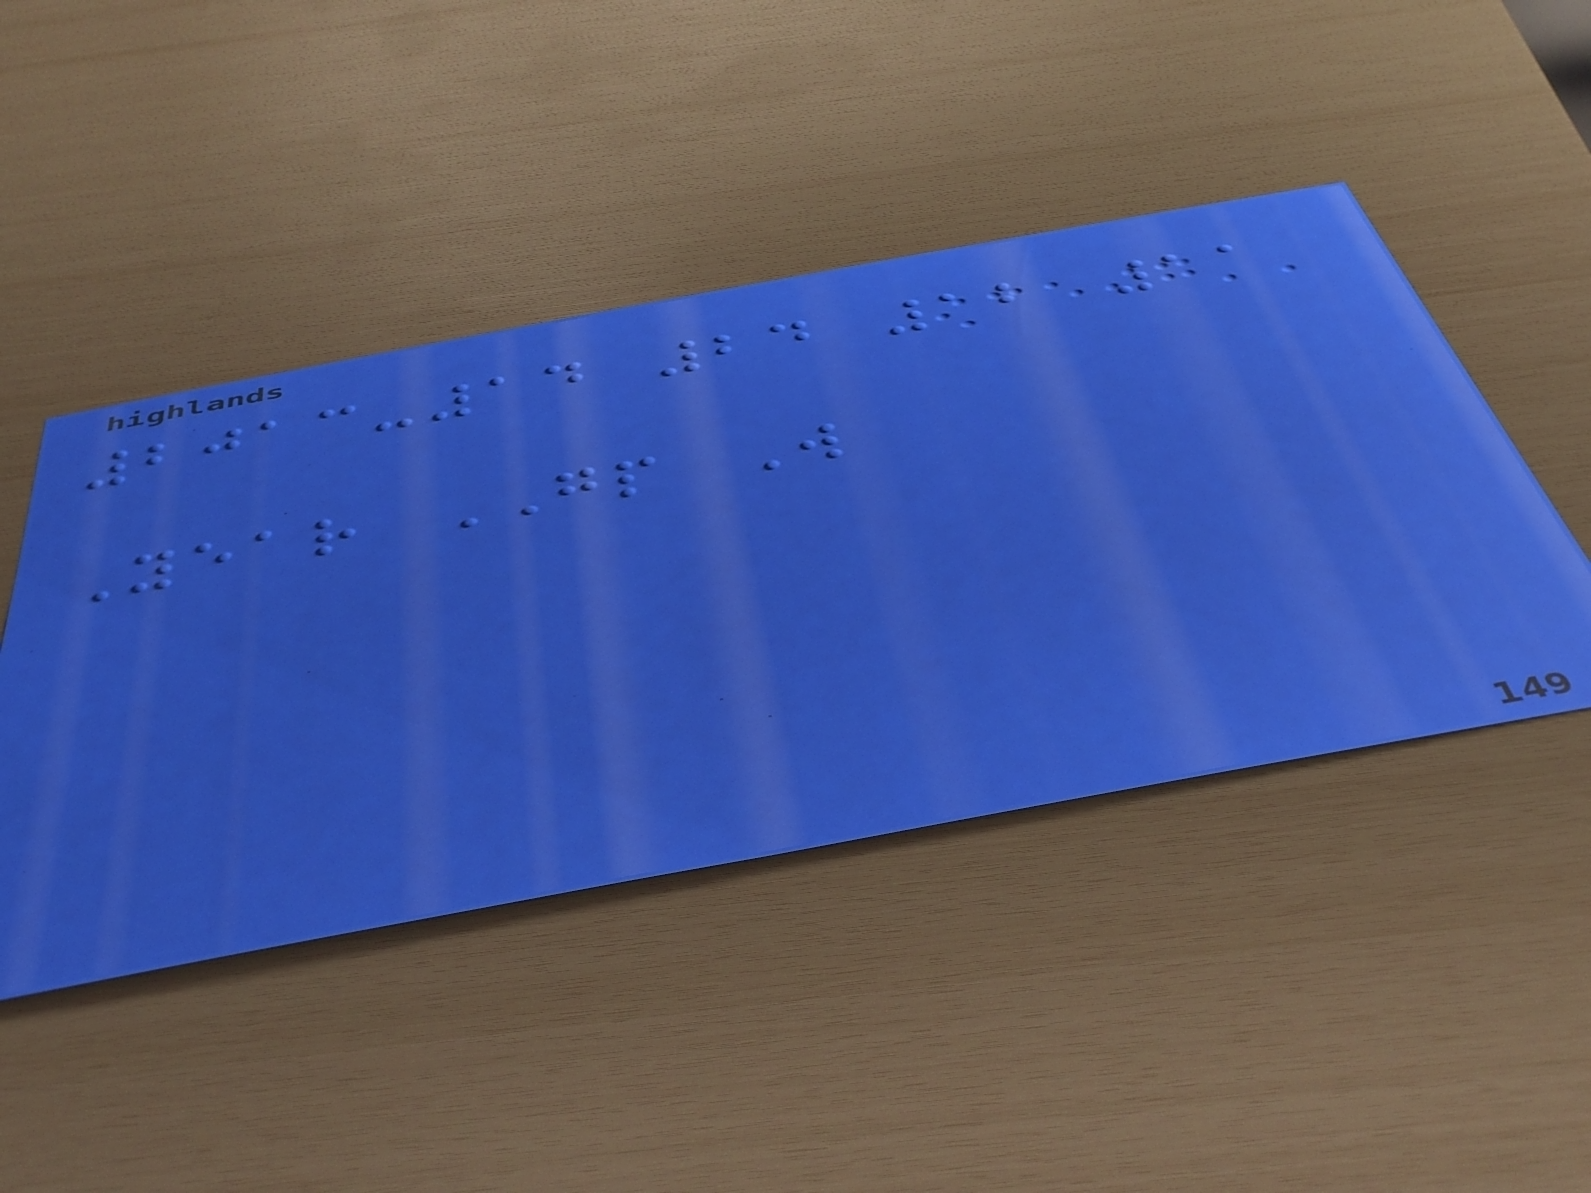2013-14 24 12 11
Year GP W
